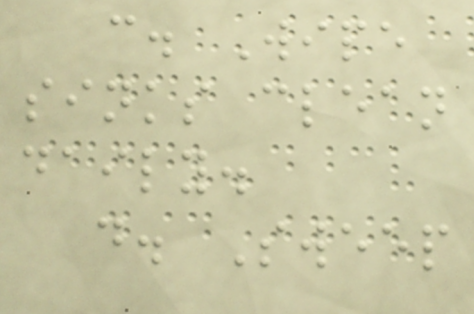c. Wipe
sinks clean
daily.
d. Sweep
